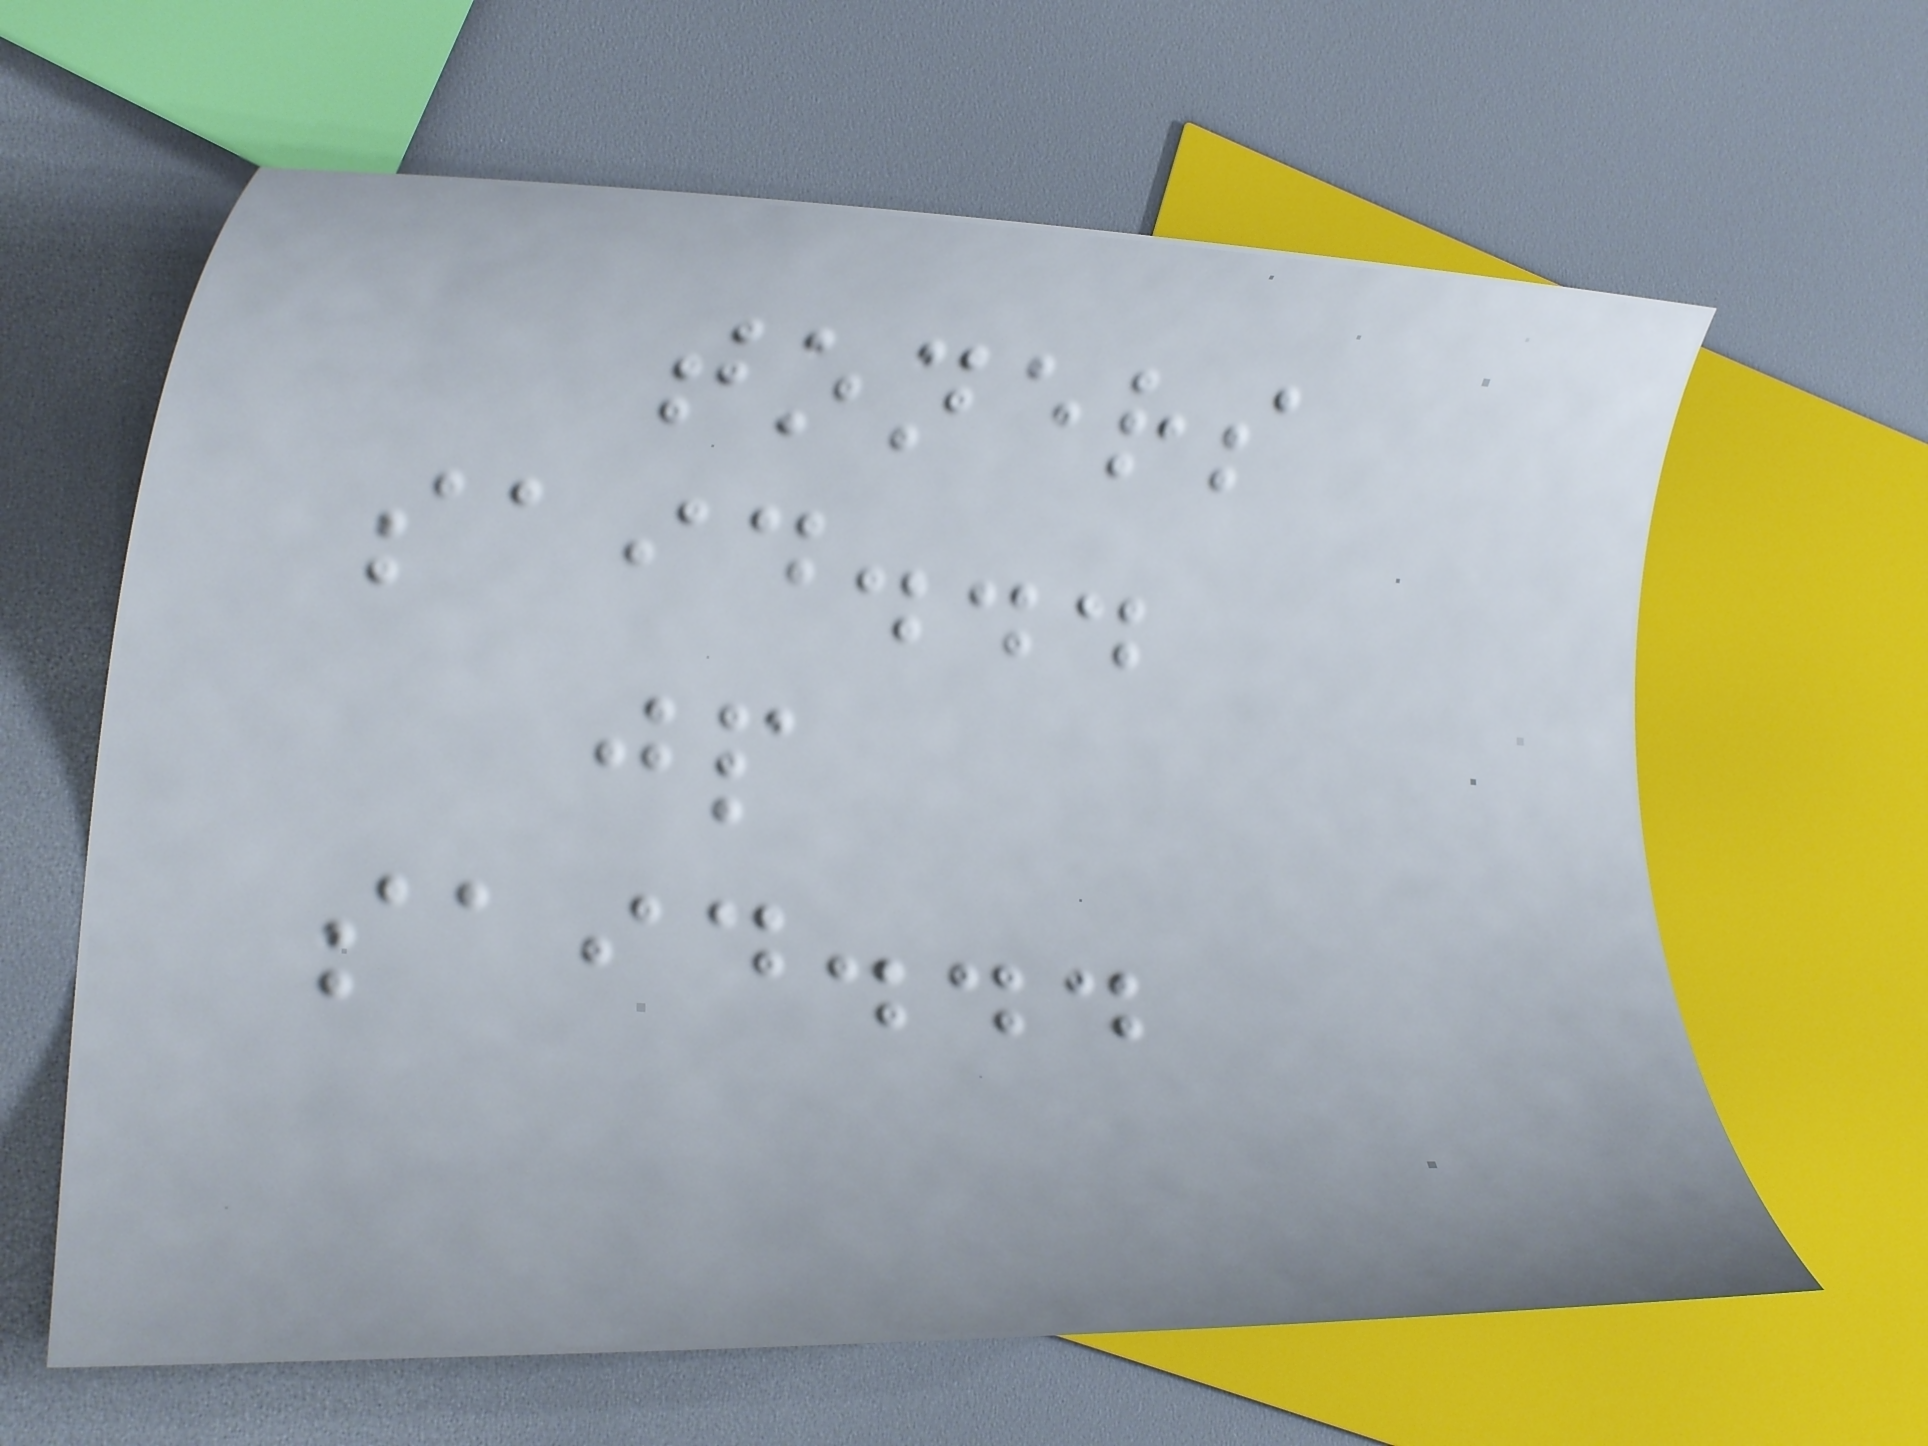toners
said...
jp
said...
